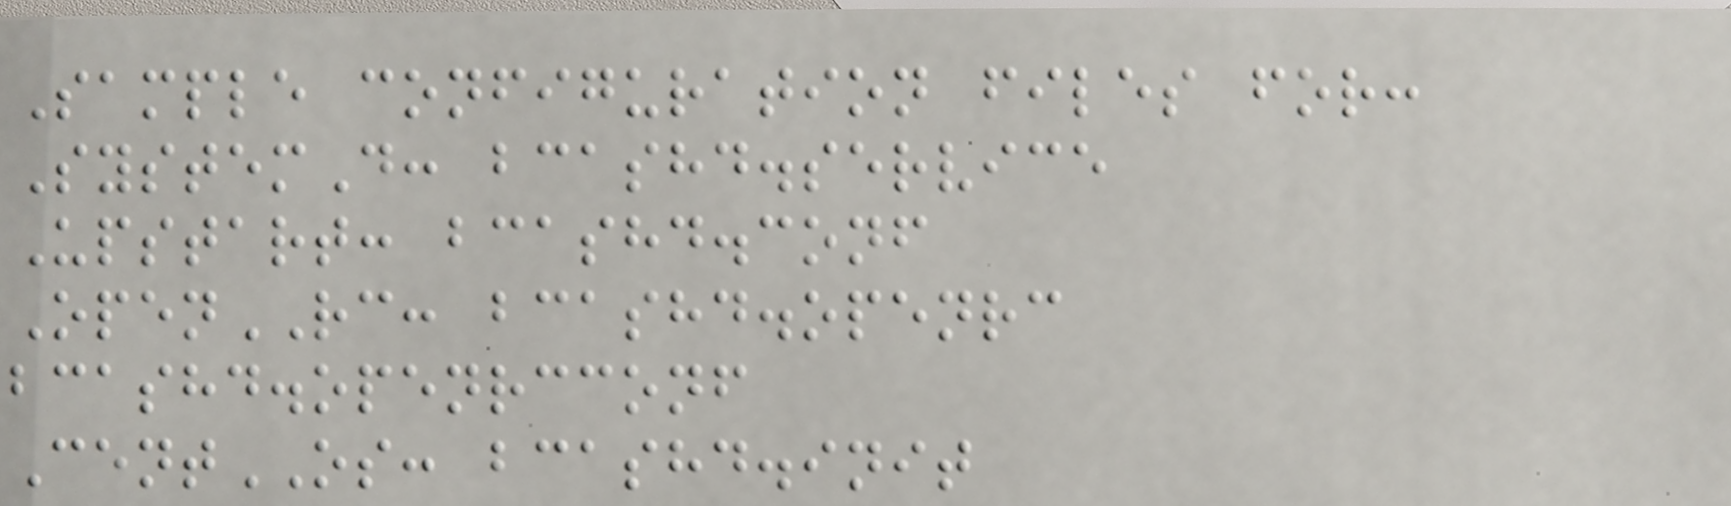Sample configuration files for:
SystemD: bcashd.service
Upstart: bcashd.conf
OpenRC: bcashd.openrc
bcashd.openrcconf
CentOS: bcashd.init
